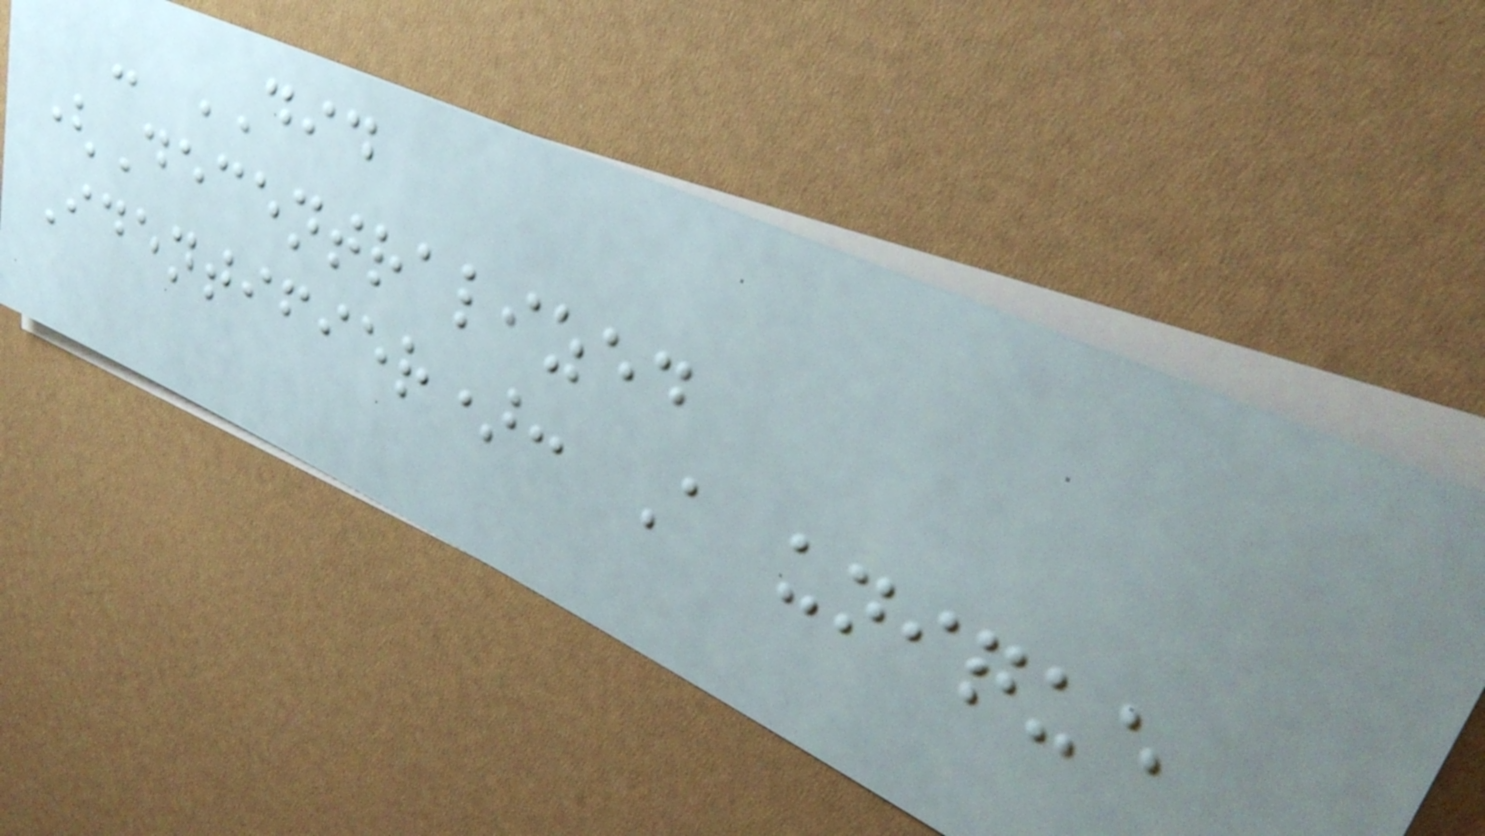- DID
(Decentralized
Identifier): A unique
